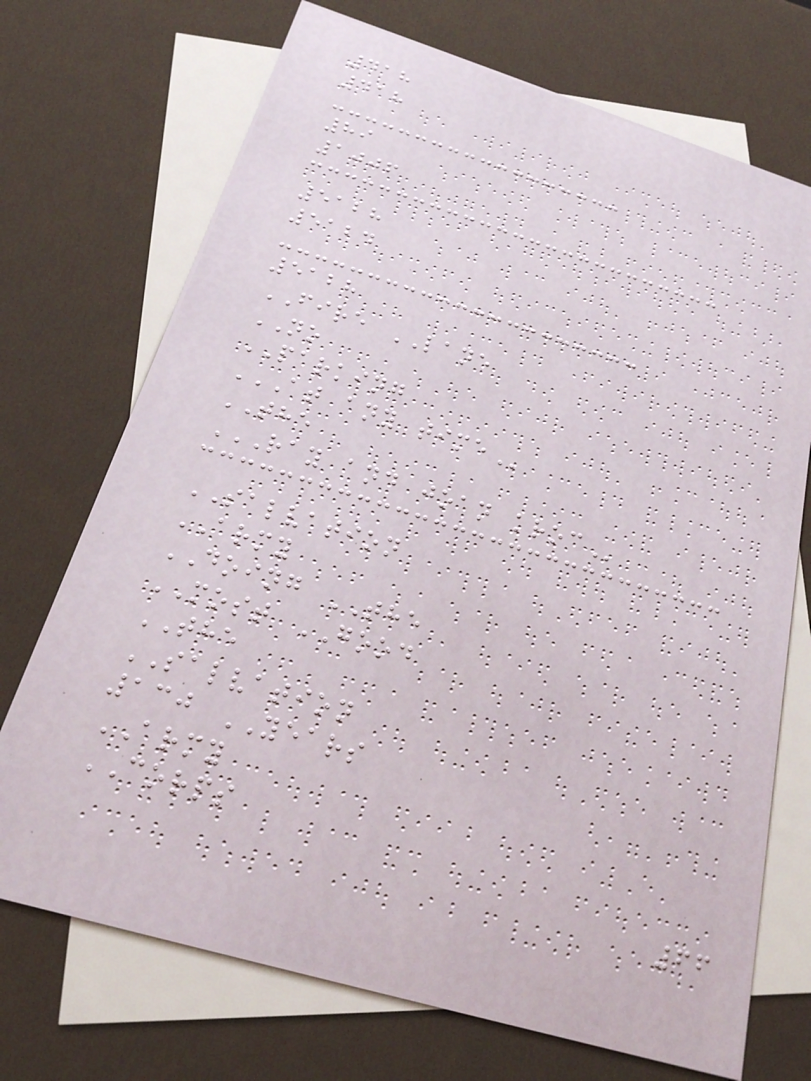418
418
89
1006
5128
5124
5128
FIRE LANE
NO
PARKING
AT ANY TIME
THE
RAY AND JOAN KROC
SALVATION
ARMY
DOING THE
MOST GOOD
THE
SALVATION
130 YEARS
ARMY
CORPS
66
